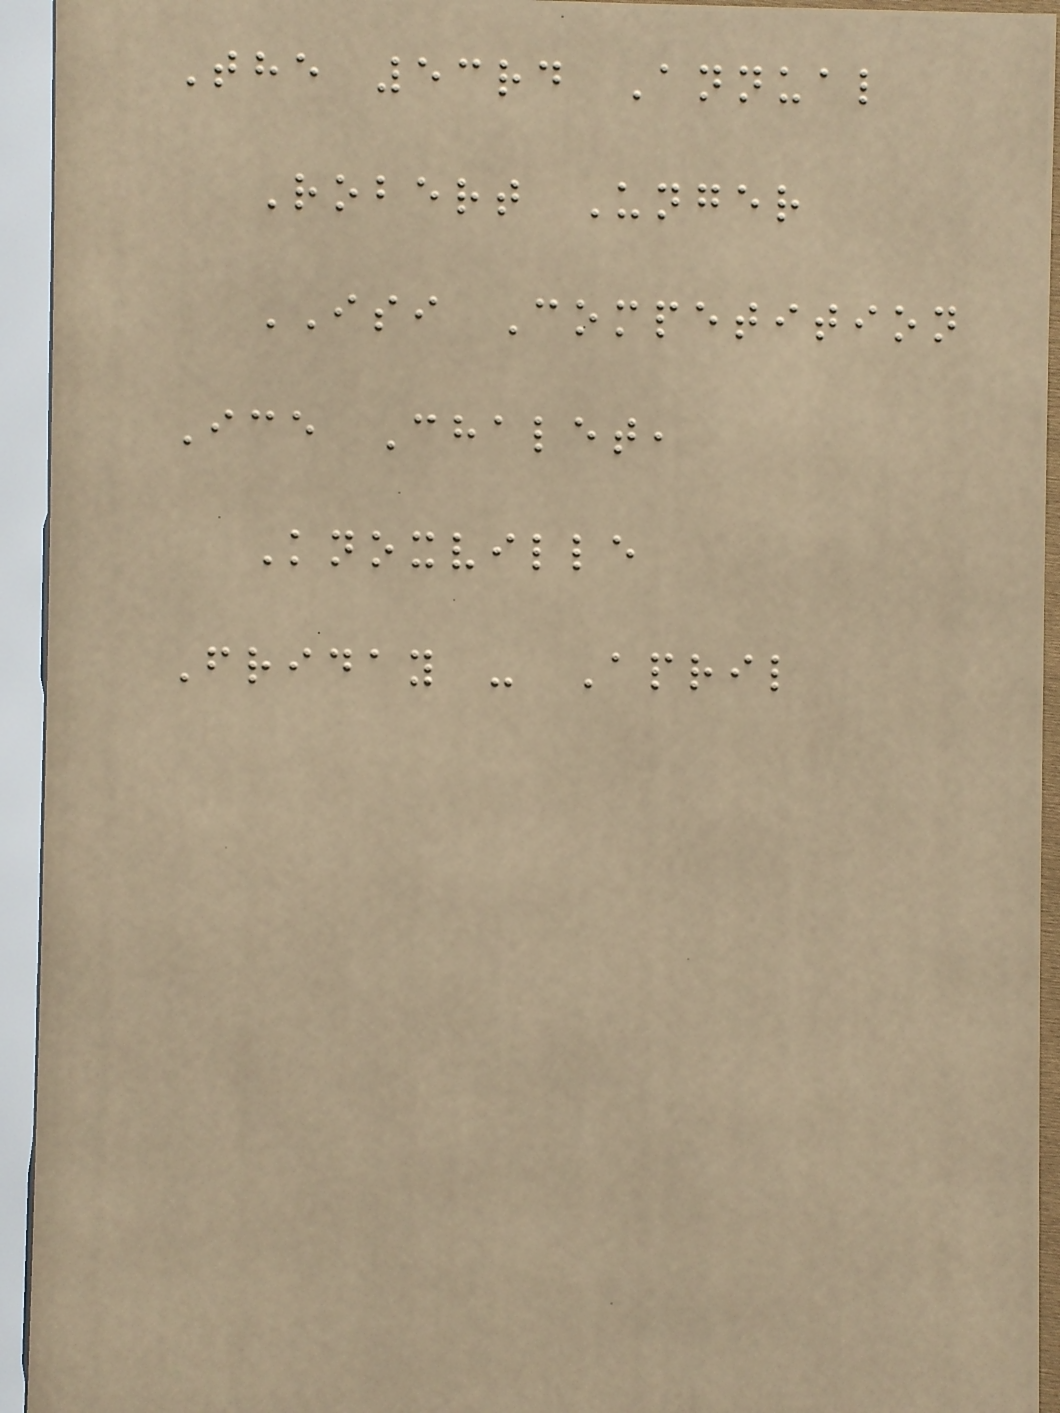The 53rd Annual
Robert Unger
ISI Competition
Ice Chalet,
Knoxville
Friday - April
